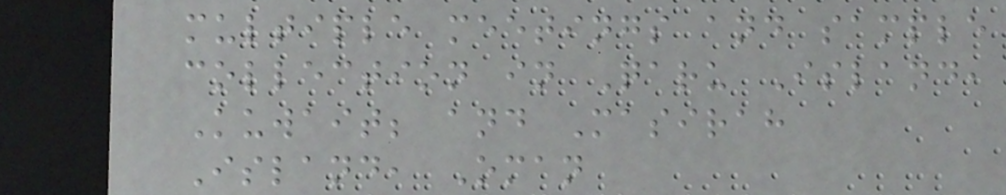multiple meetings and sample
collection in Qaru Island,
Kuwait; and Masirah
Island, Oman
